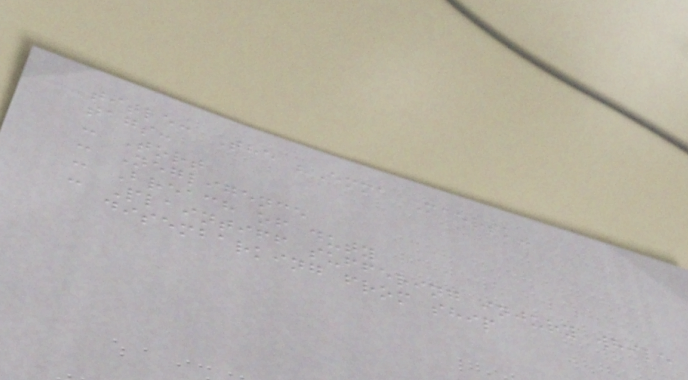title: The "Emma Maersk"
tags:
- Tort
- Negligence
- Breach of duty
- Plaintiff suffering injury while
disembarking from ship
